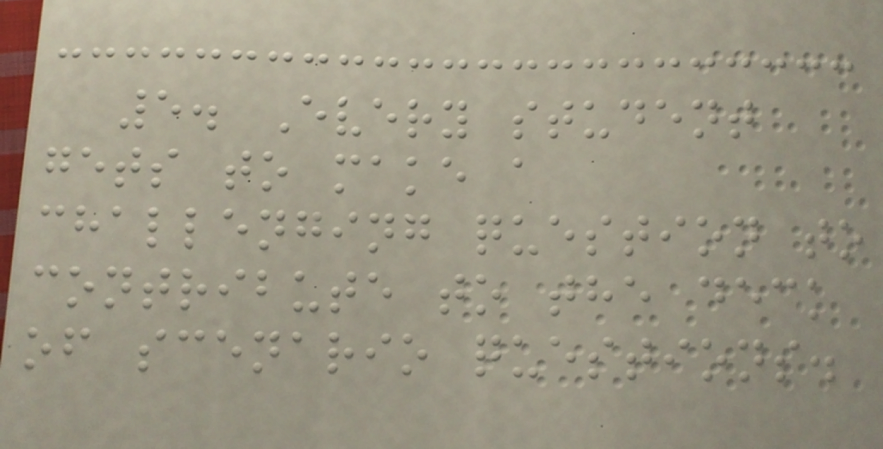5. Every student
gets to make a
challenging question to
contribute to the deck
of scenario questions.
